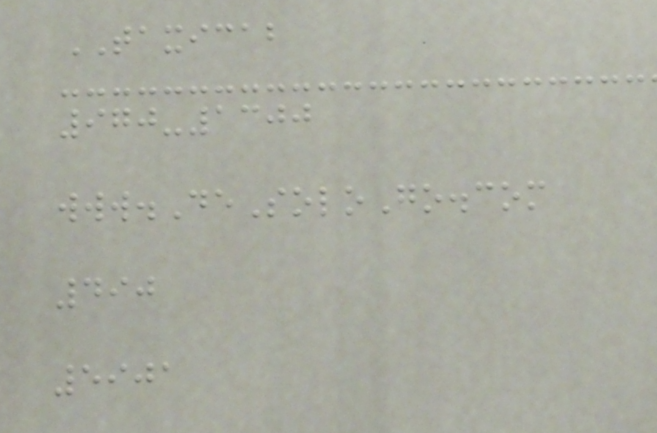TAXICAB
970-1300
www.DeSoloGo.com
490
5901
